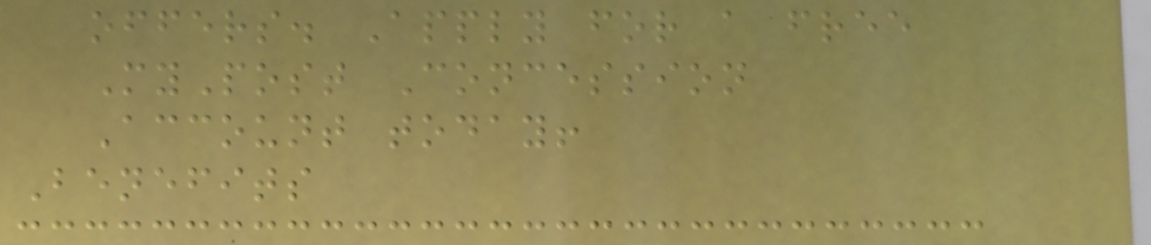offers. Apply for a free
MyPost Concession
Account today!
Benefits
